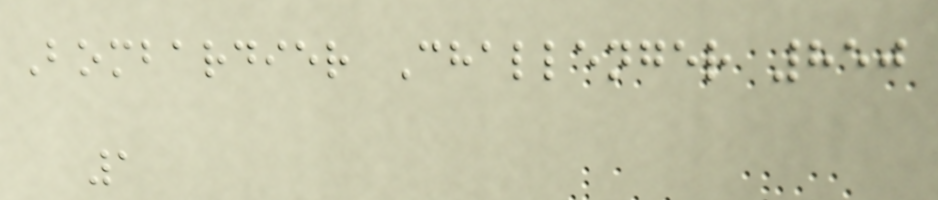Bombardier Challenger 850
1
